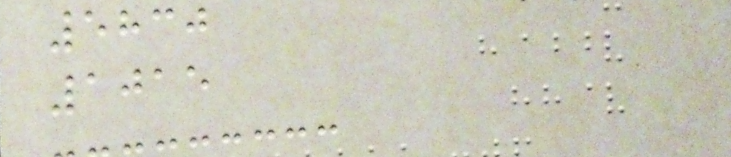5830
1015
